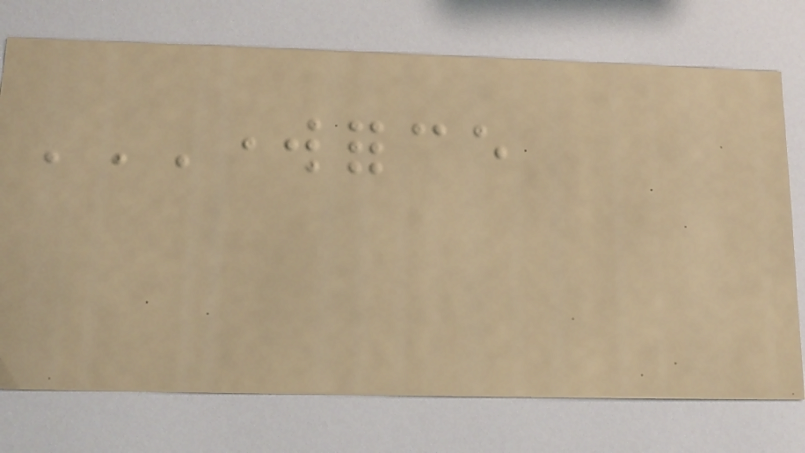WORKFORCE
